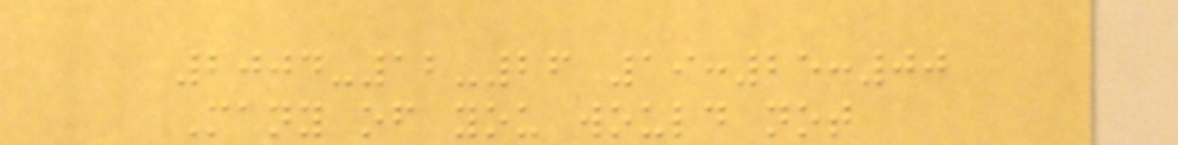2004-12-26 19:25:00
Many of you would not
